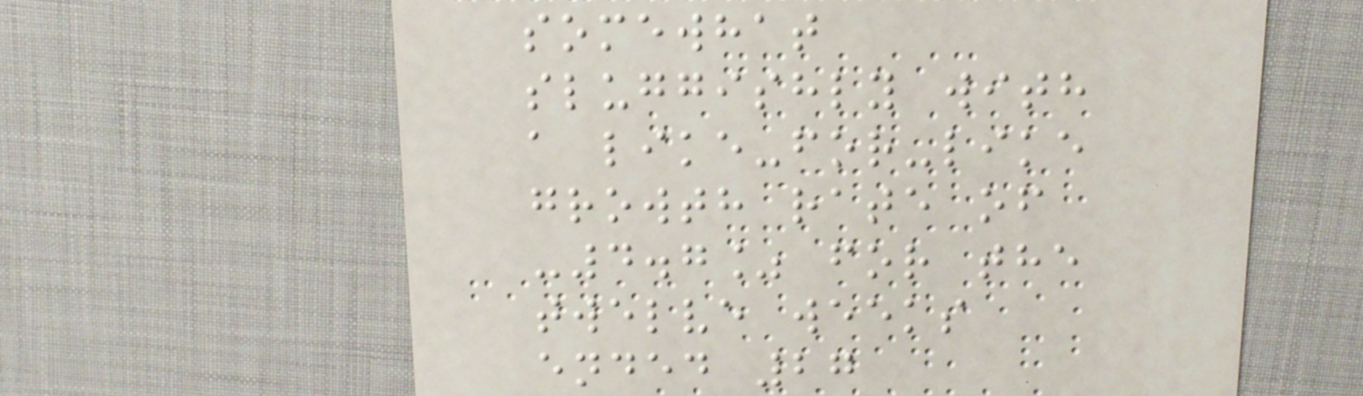somewhat
sluggishly with
a like-for-like
growth rate of
-4.7% for the
twelve weeks
ended 27
